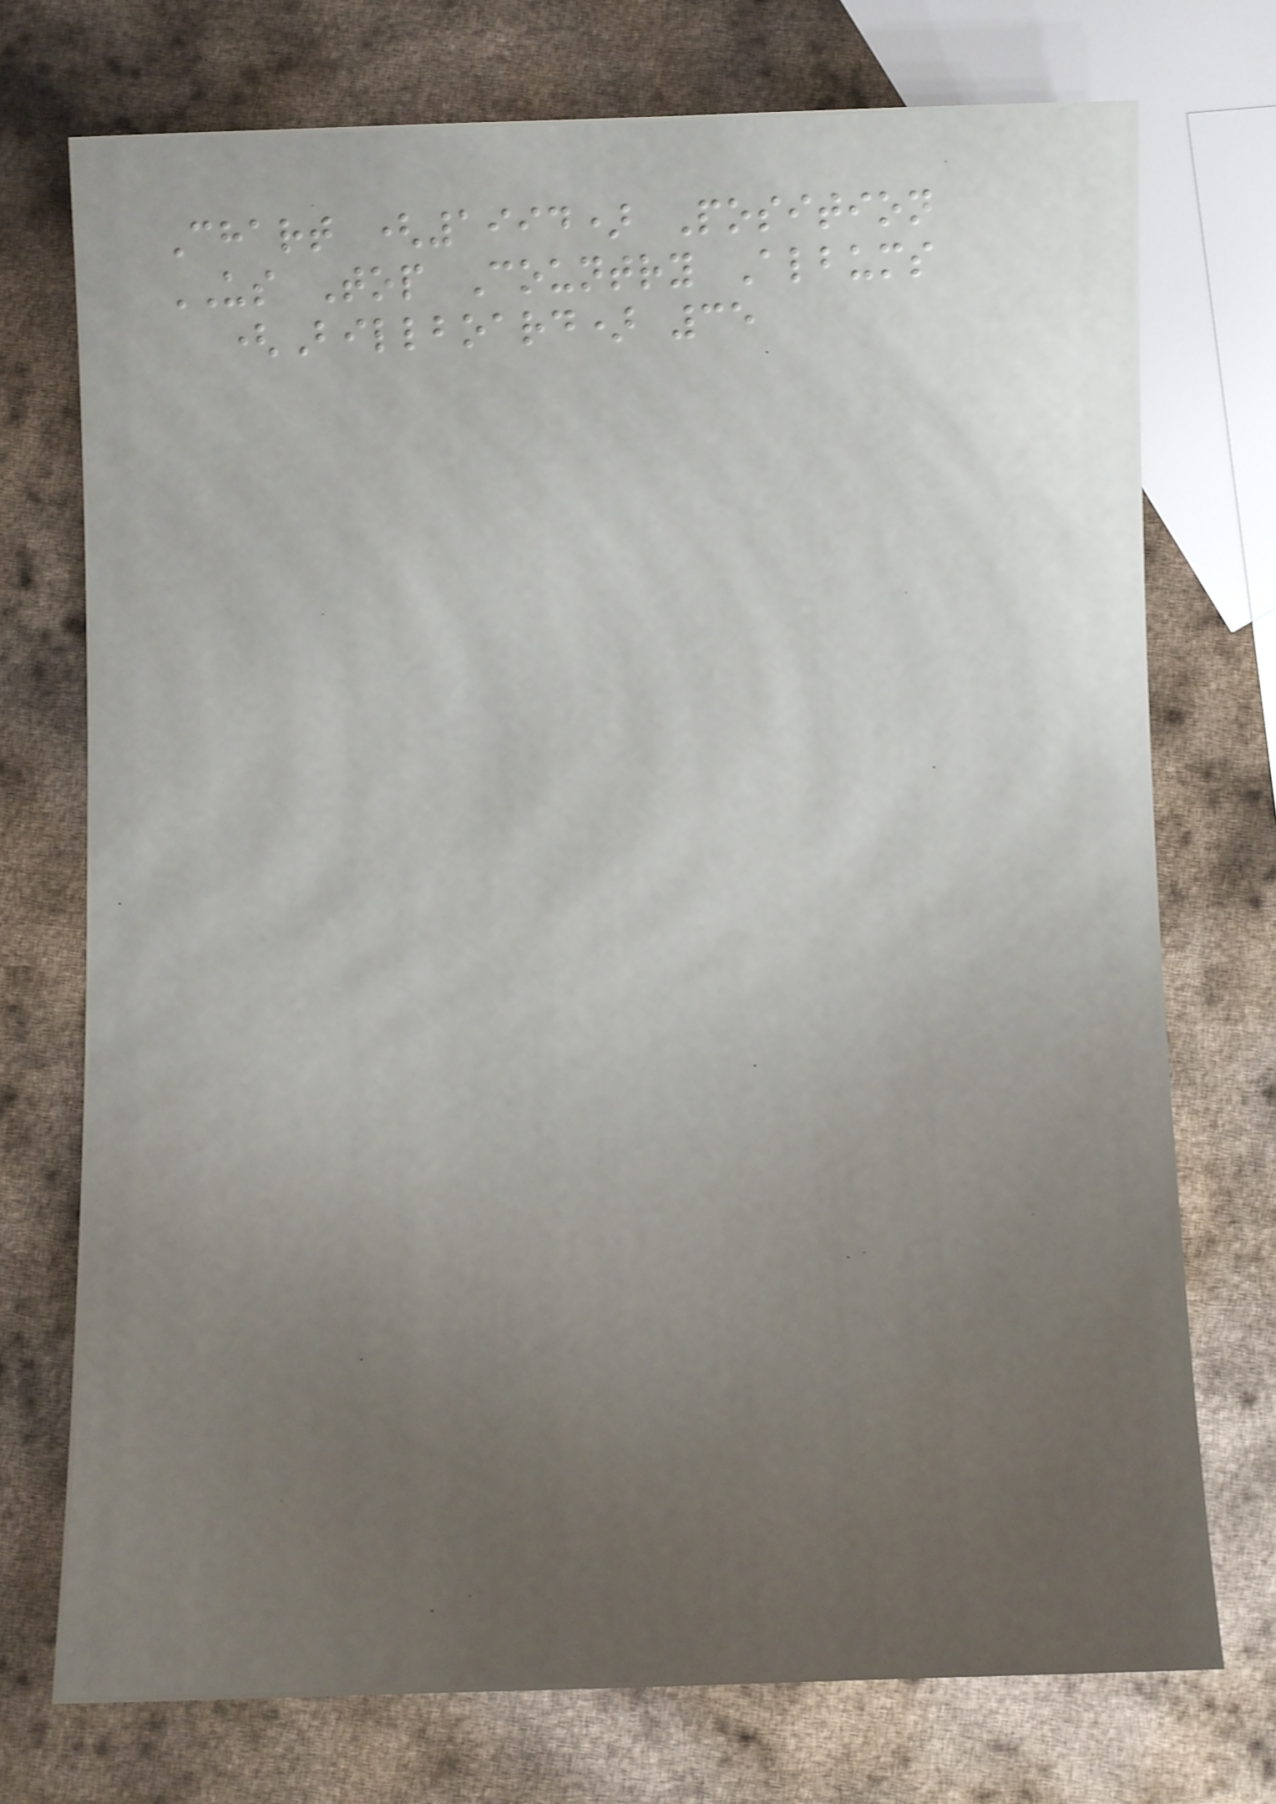Chart (1994) Position
US Top Country Albums
(Billboard) 35
